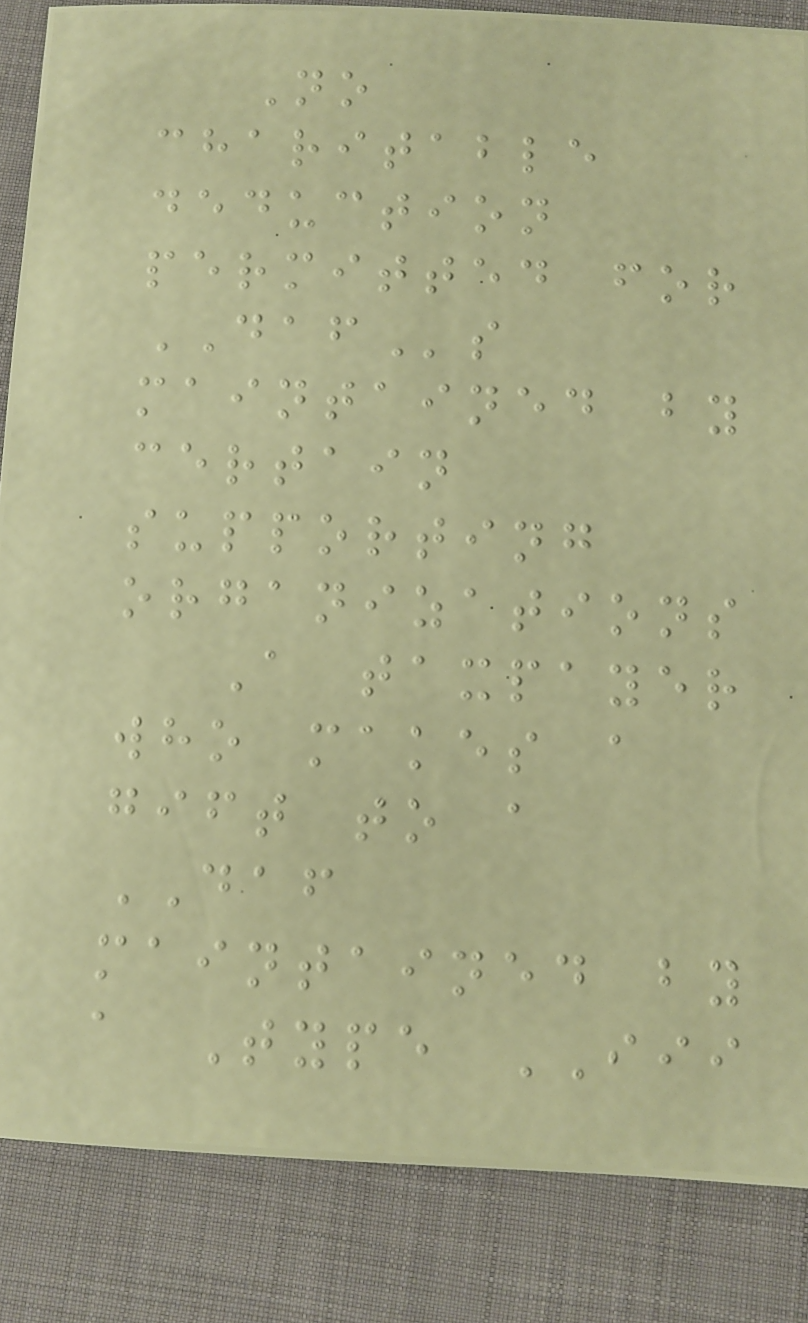No
charitable
deduction
permitted for
DAFs
maintained by
certain
supporting
organizations
A taxpayer
who makes a
gift to a
DAF
maintained by
a Type III
